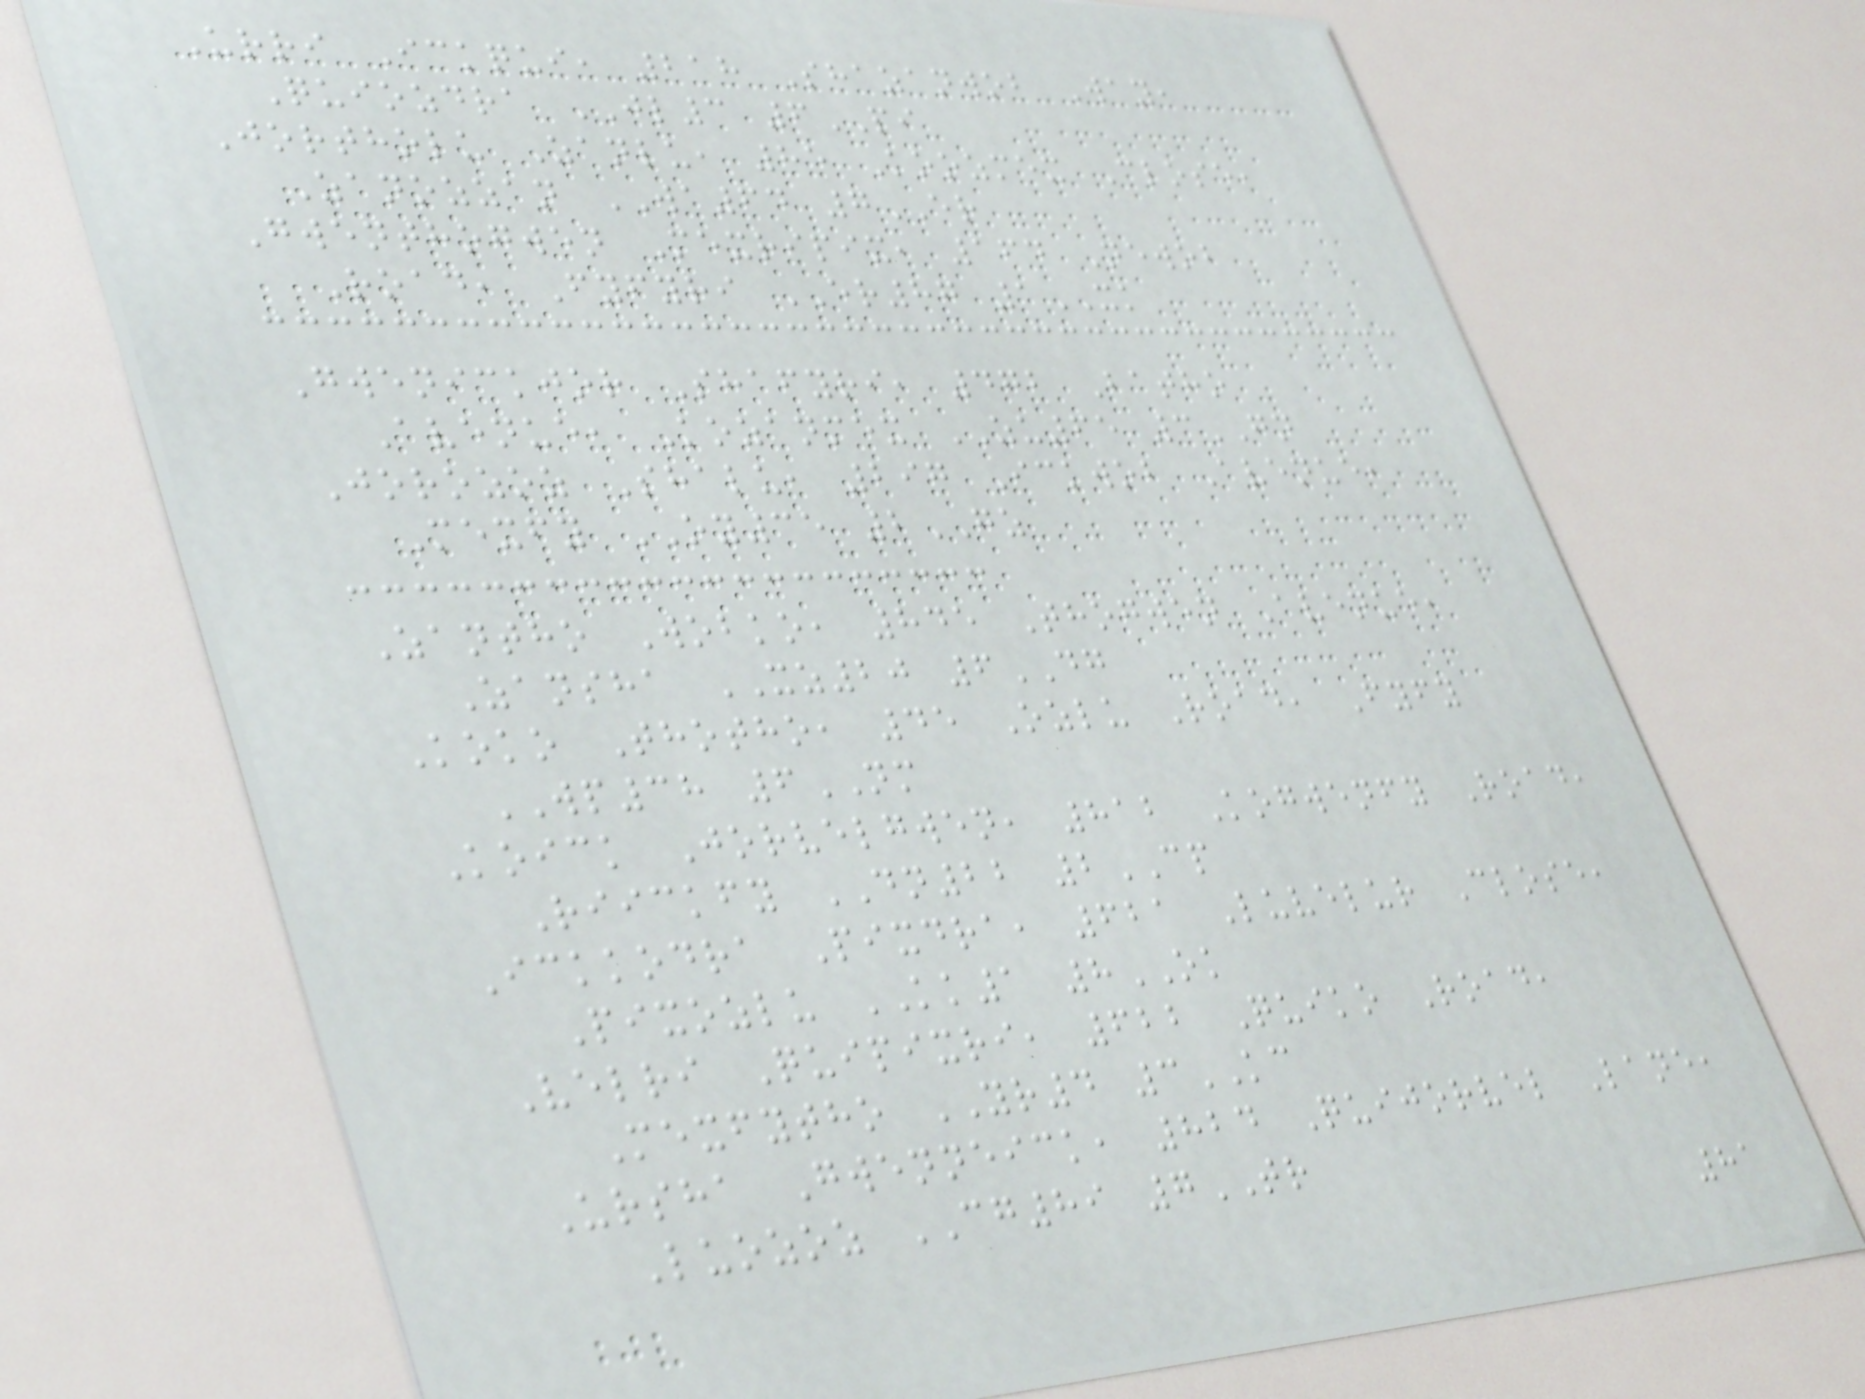Urri Ickqui, 218 Shazanwob Way,
Quiozdra JL3 6PI
Jortholu Zanlu, 85 Koozmex Close,
Zanozzan WA64 7ER
Gwenthogwen Mexripix, 164 Newob
Road, Fyfyri ER87 1XK
Gwenickjor Shafyri, 472 Batho
Avenue, Kozanmex ZU65 3GN
Jorozoz Shalu, 297 Ickwob Avenue,
Mexfy OY35 2GZ
Zantho Wobko, 845 Thogwen Avenue,
Zansha XZ20 6DG
Koko Thotho, 45 Ozlu Road, Fyfy
WP38 6NM
Koick Jorvelgwen, 812 Kogwenfy Road,
Riickfy DN22 2CP
Ickkodra Pixdra, 621 Luvelur Close,
Pixozlu KK1 8OK
Velri Quipixri, 622 Quiko Road,
Mexfytho YR4 3KC
Ursha Gwenneick, 824 Quijorvel Lane,
Luozoz CG89 7TR
81
